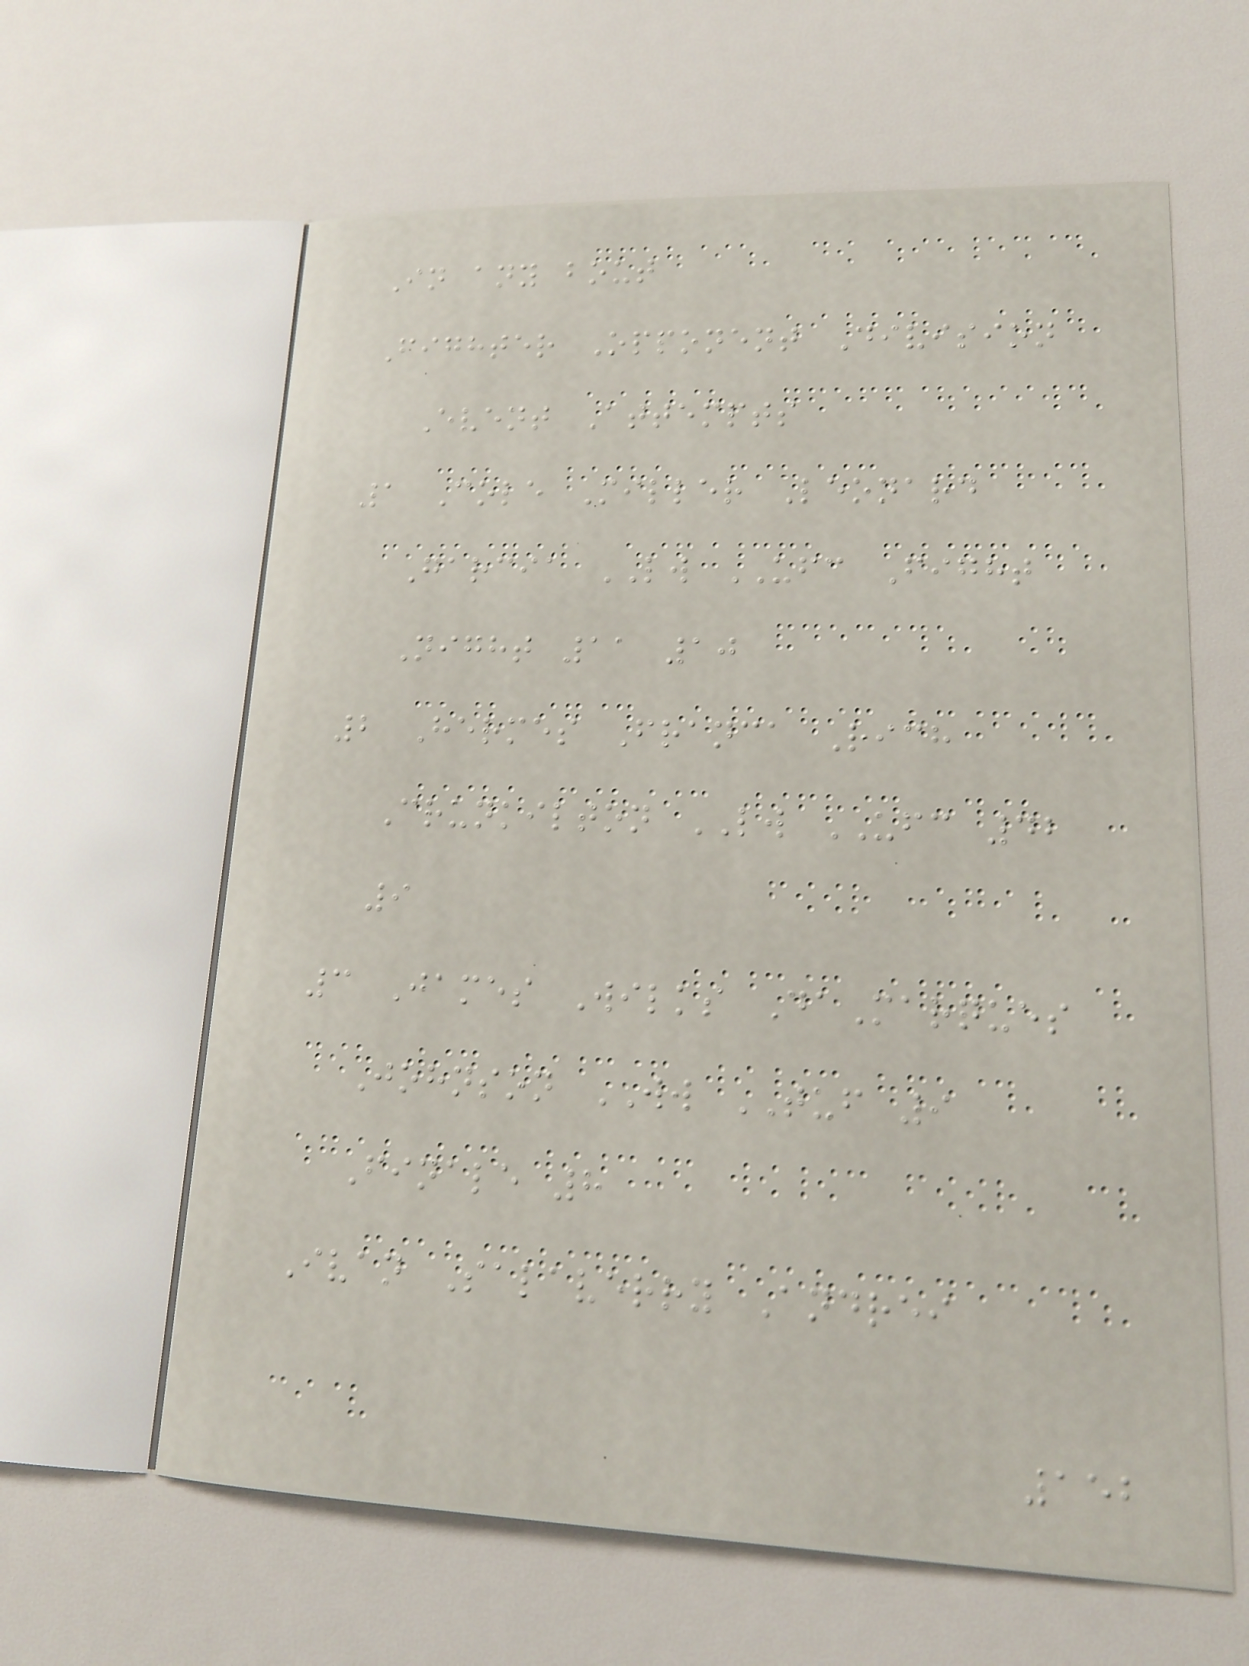In any bout
Fighter Opponent Division
Event Attempts
1 Cole Miller Leonard
Garcia LW UFC Fight
Night 11 10
2 Hermes Franca Rich
Crunkilton LW UFC 42
9
3 James Wilks DaMarques
Johnson WW TUF 9
Finale 8
Ivan Salaverry Andrei
152
